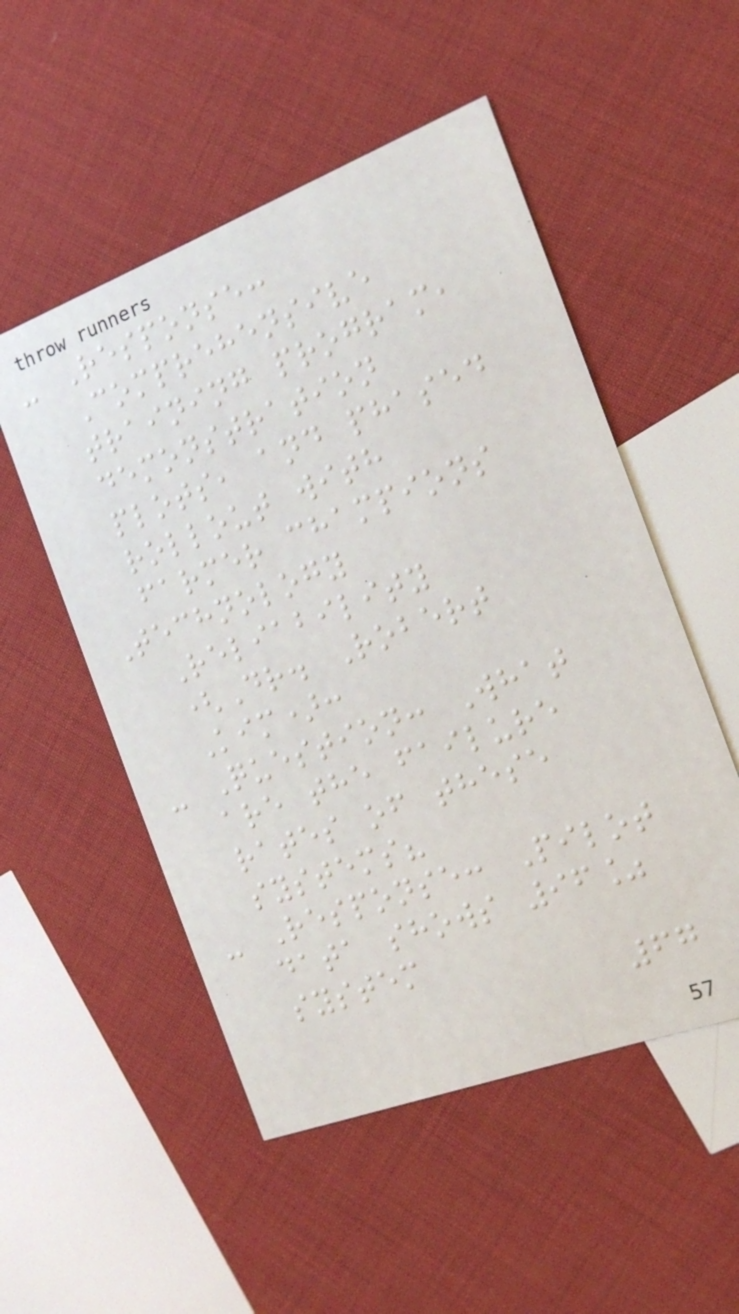- Response:
Comprehensive
training program,
demonstration
plots, and phased
rollout with
farmer champions
Technology
Reliability
(Dr. Robert
Kim):
- Question: What
are the failure
rates of these
systems?
- Response: Pilot
data shows 96%
system
67
